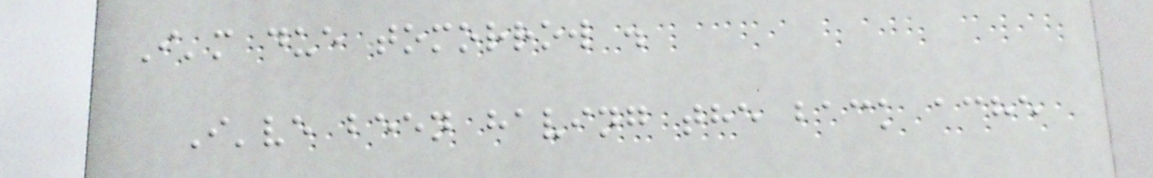I'm due tomorrow .
I've been having the back ache
